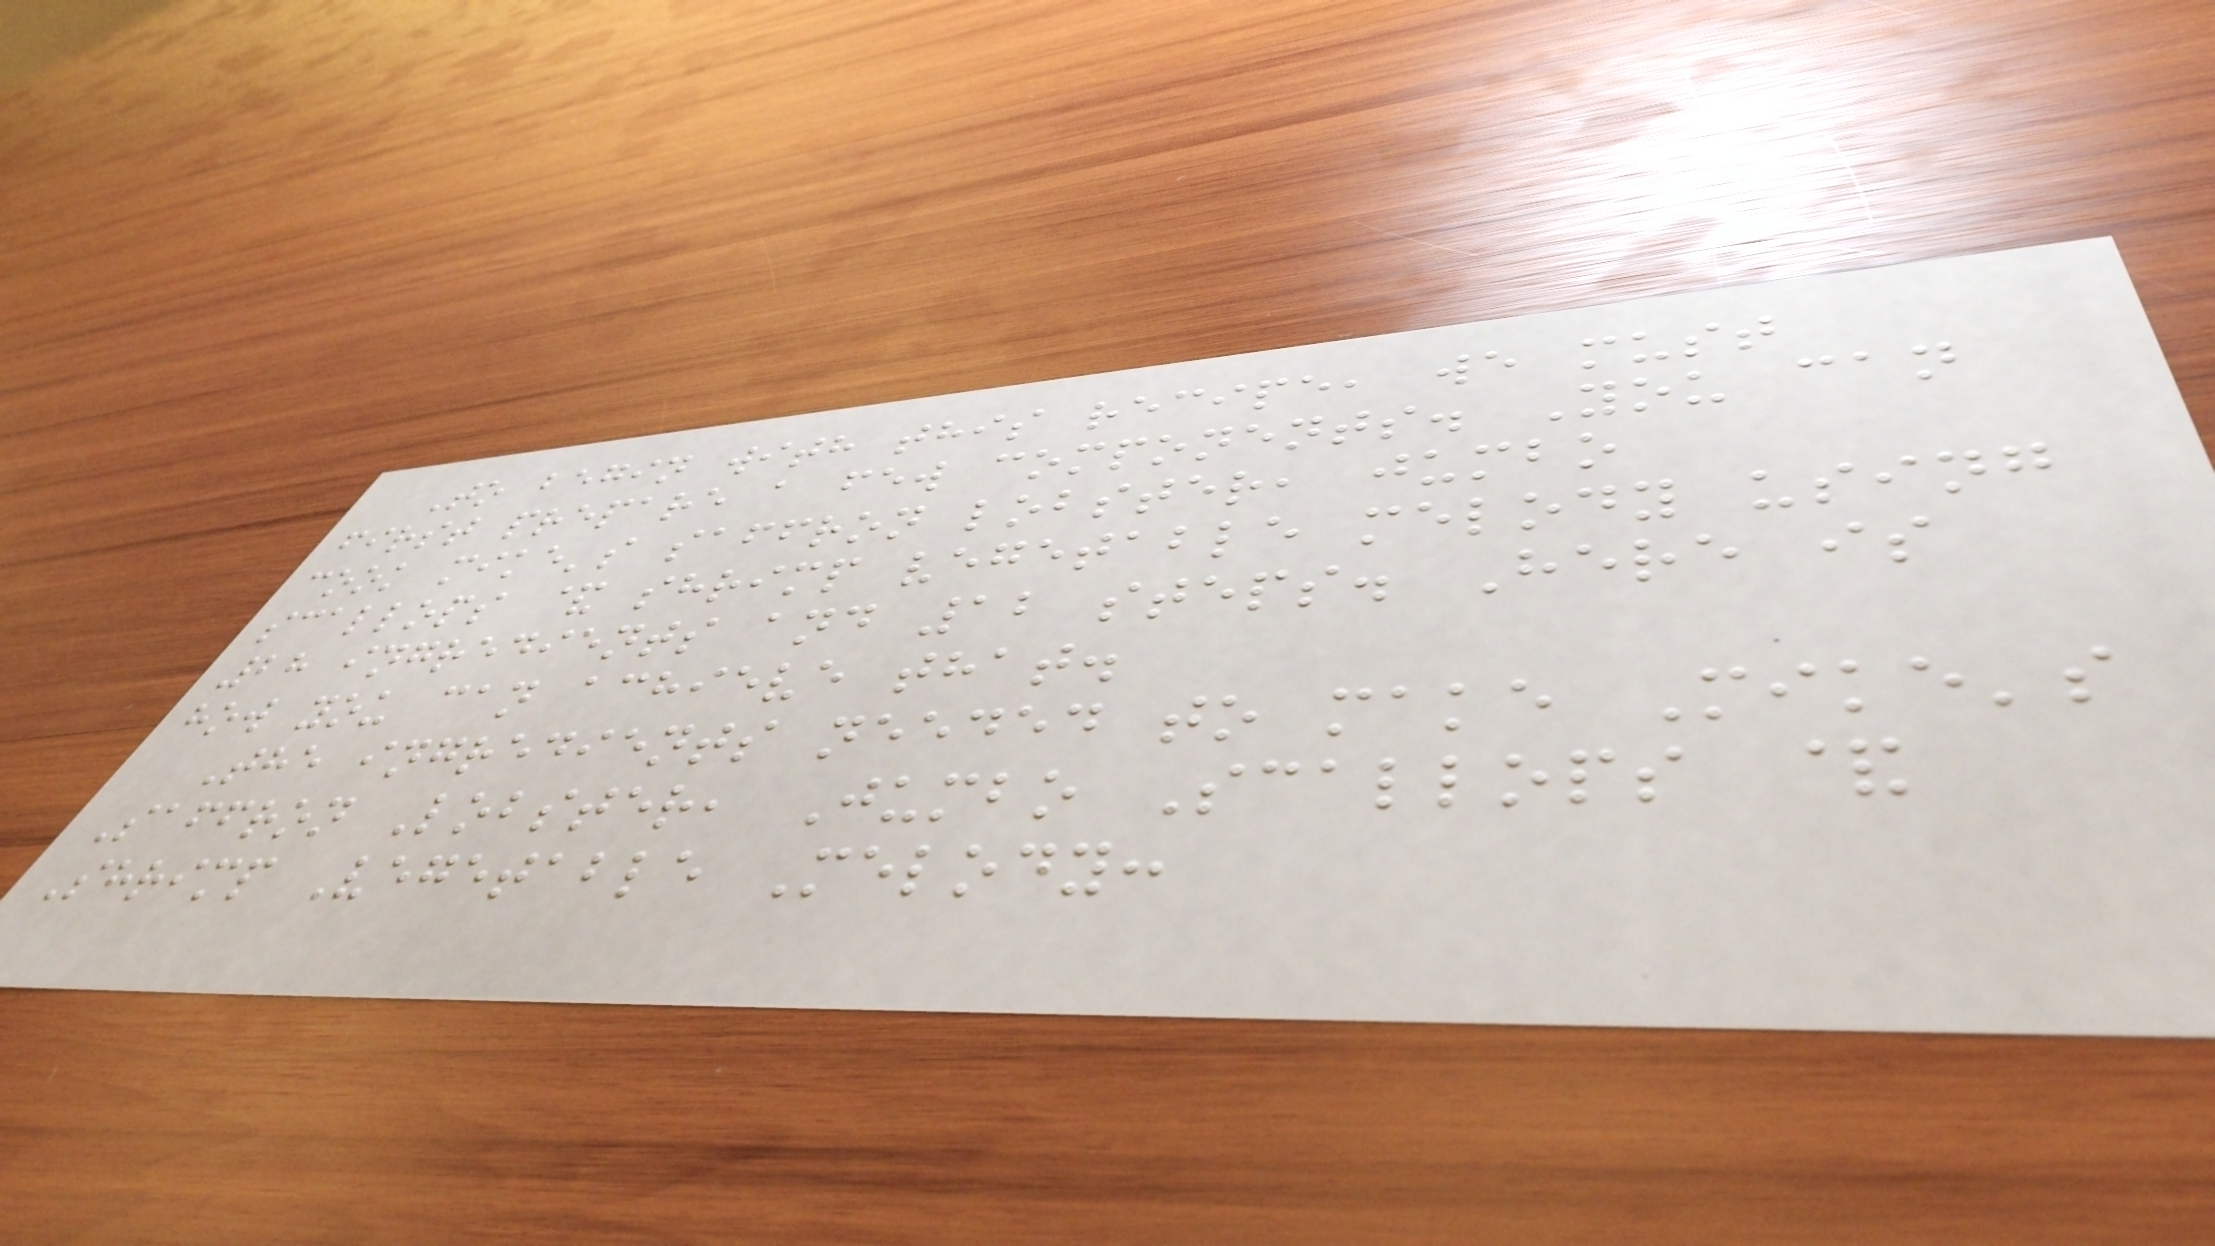To begin with this recipe, we must
first prepare a few components. You can
cook mike's saffron lobster, jumbo
scallops & shrimp vegetable melody using
28 ingredients and 12 steps. Here is
how you can achieve that.
The ingredients needed to make Mike's
Saffron Lobster, Jumbo Scallops &
Shrimp Vegetable Melody:
